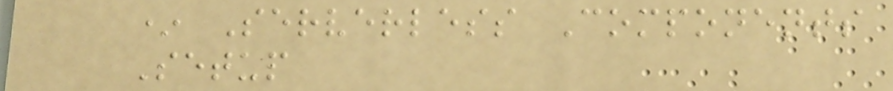* Serverless Components
Setup
